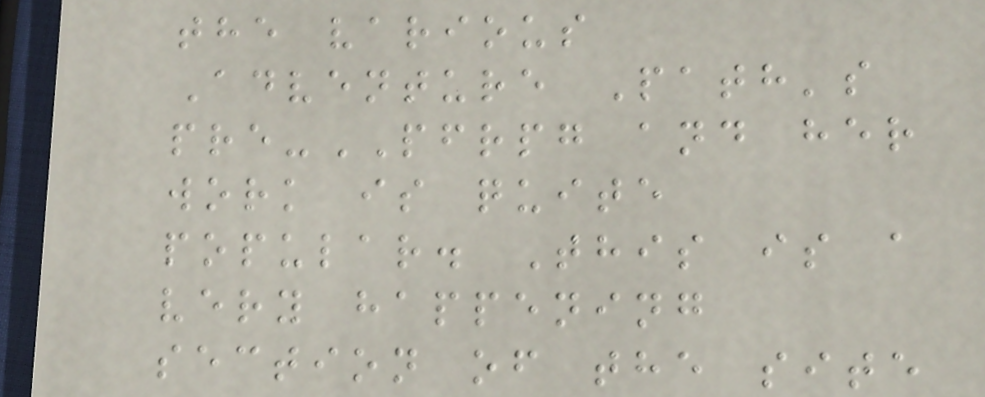the various
Adventure Path's
pre-PFRPG and her
work is quite
popular. This is a
very happening
section of the site
